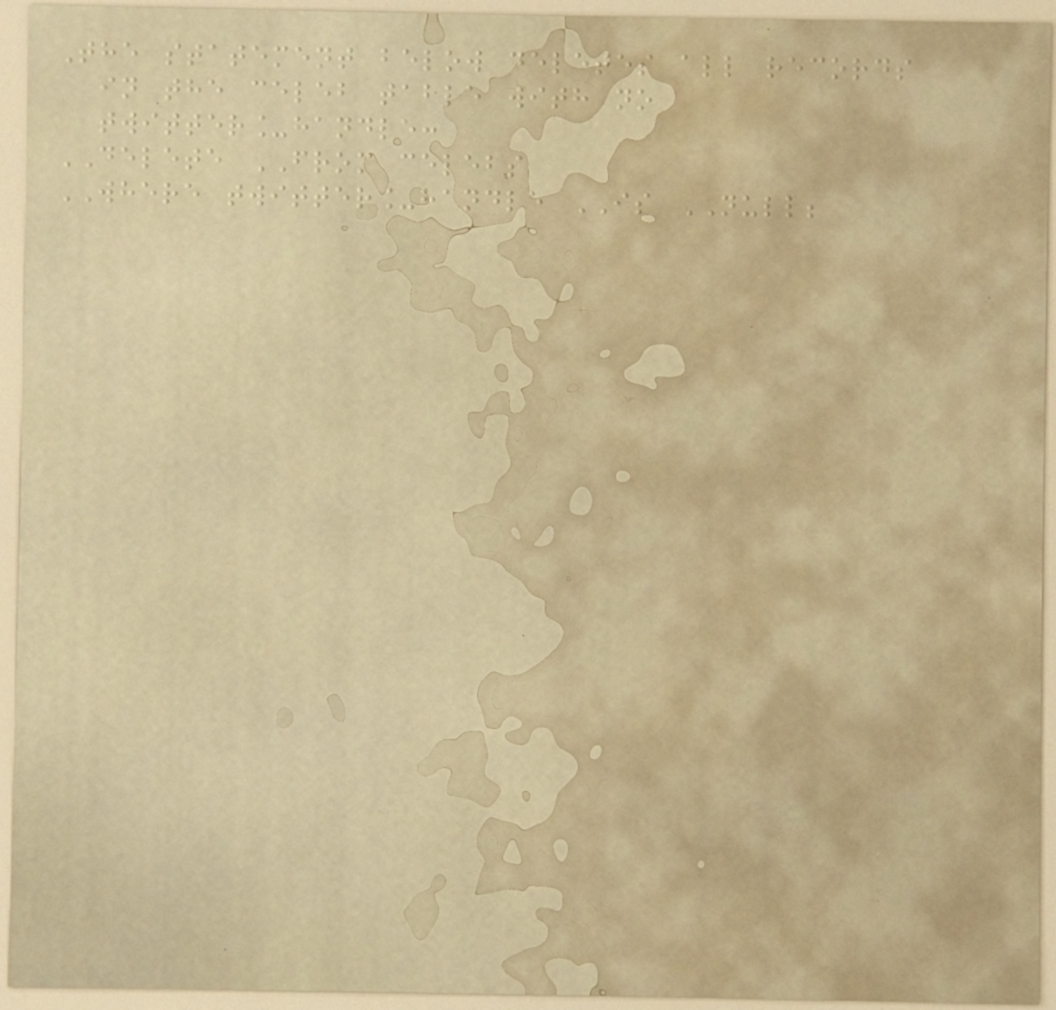The statement below deletes all records
in the celeb table with no
twitter_handle:
DELETE FROM celebs
WHERE twitter_handle IS NULL;
